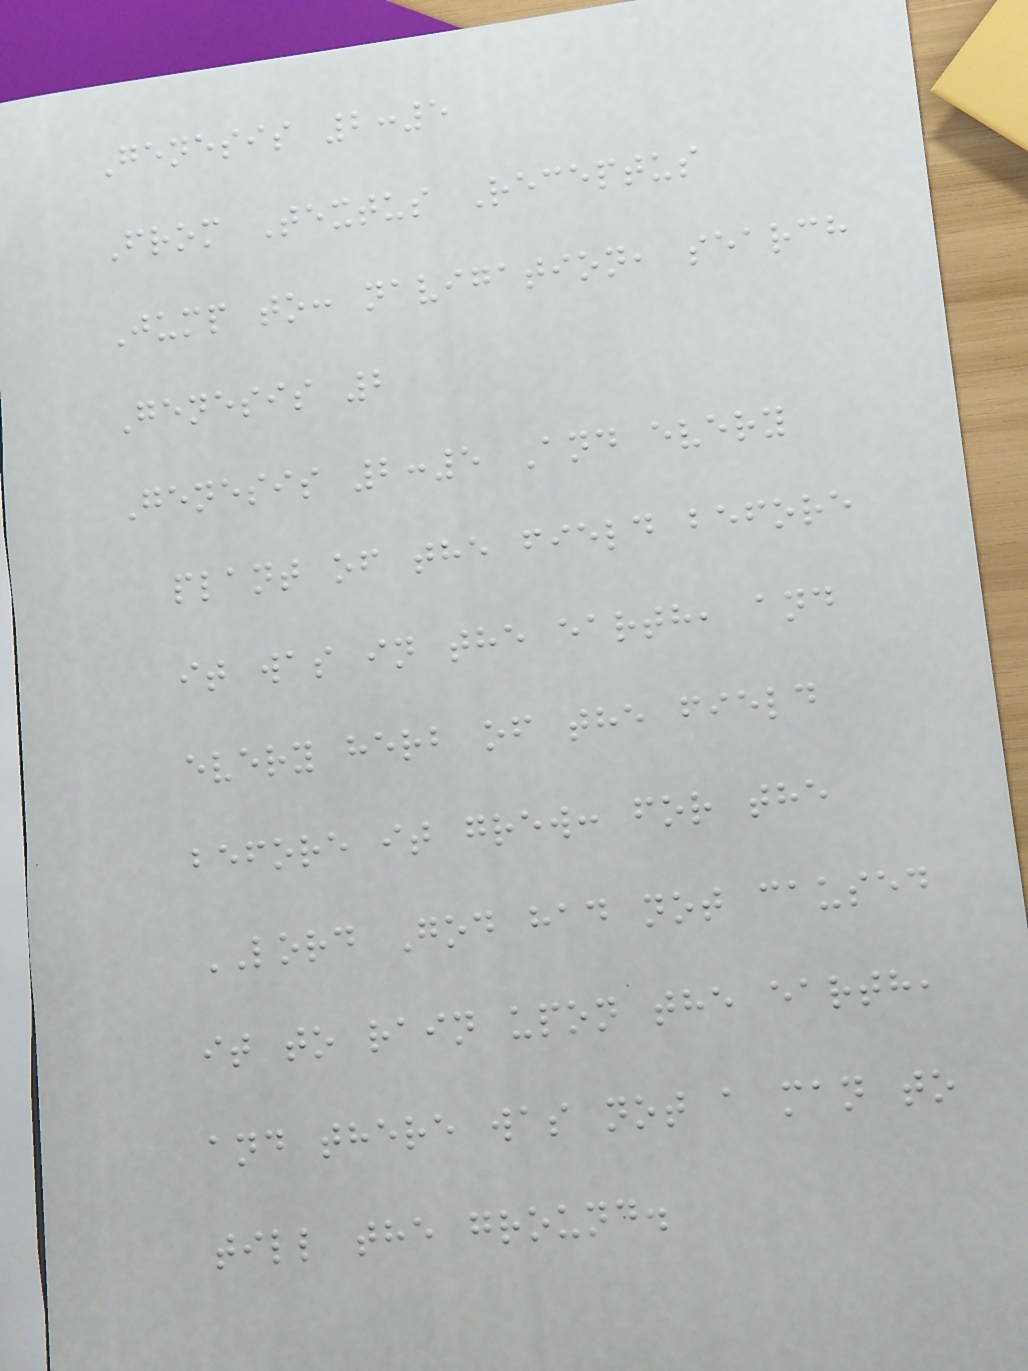Genesis 2:5
From Textus Receptus
Jump to: navigation, search
Genesis 2
Genesis 2:5 And every
plant of the field before
it was in the earth, and
every herb of the field
before it grew: for the
LORD God had not caused
it to rain upon the earth,
and there was not a man to
till the ground.
